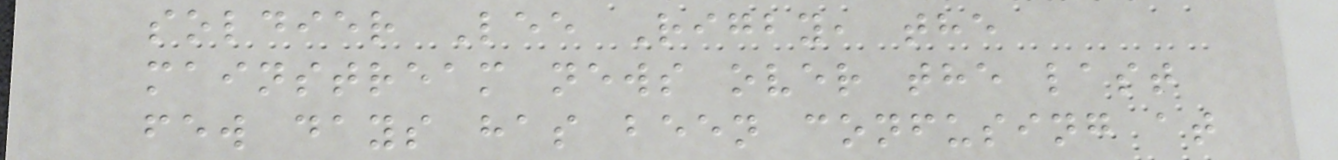soldier Lee Rigby, the
mainstream news over the last
few days has been confusing at
